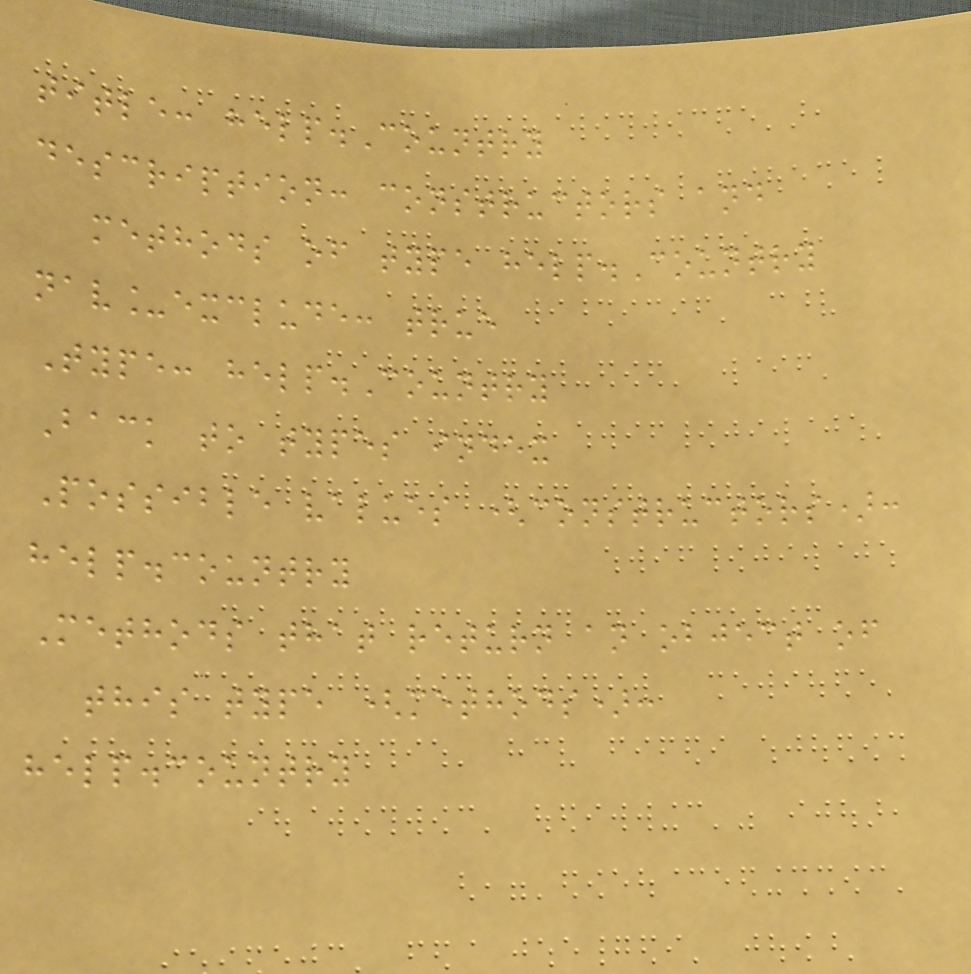title: help.Country
description: constructors and
methods of type help.Country
nav_exclude: true
Type: help.Country
Back to types index
Possible values (constructors):
help.country
Methods that return an object of
this type (methods):
help.country
